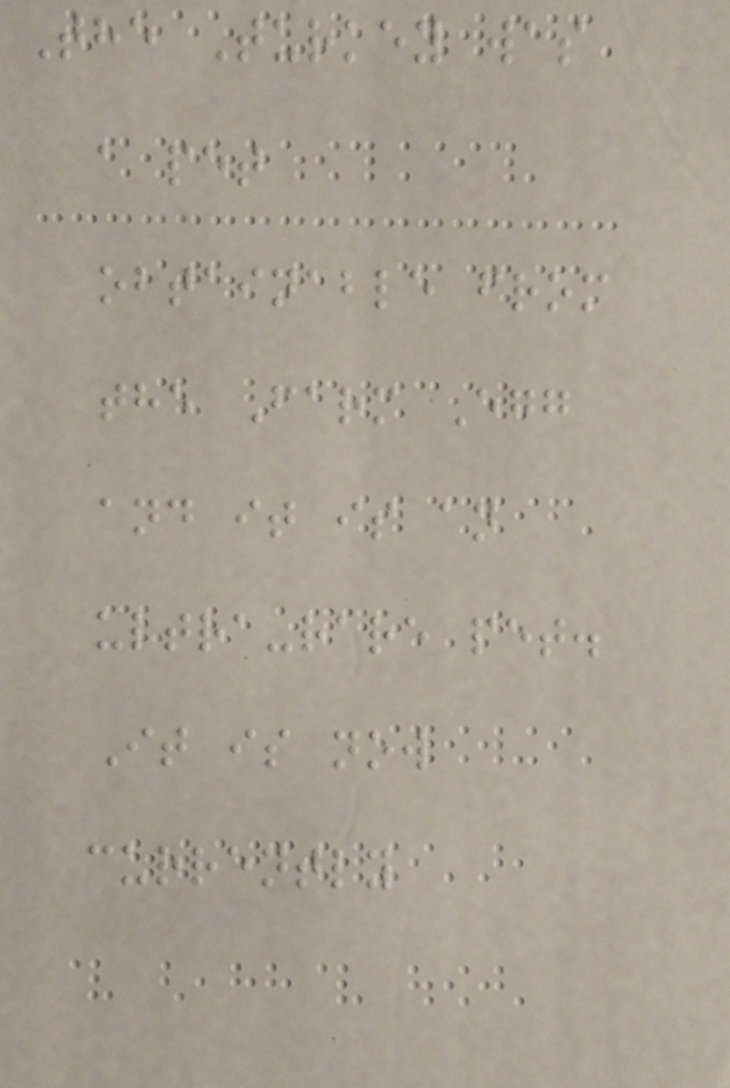The Turkey was
a pet
obtainable from
the Farm Egg
and it is an
ultra-rare pet.
It is now
currently
